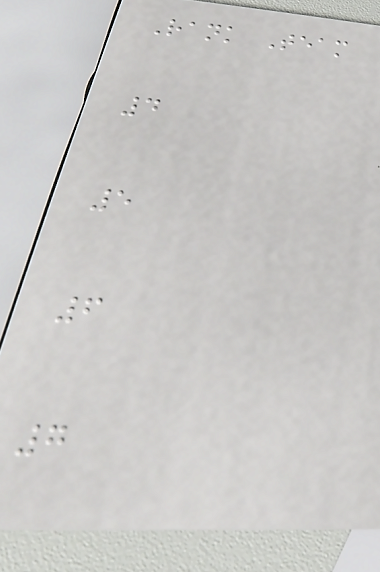Rank Team
4
5
6
7
